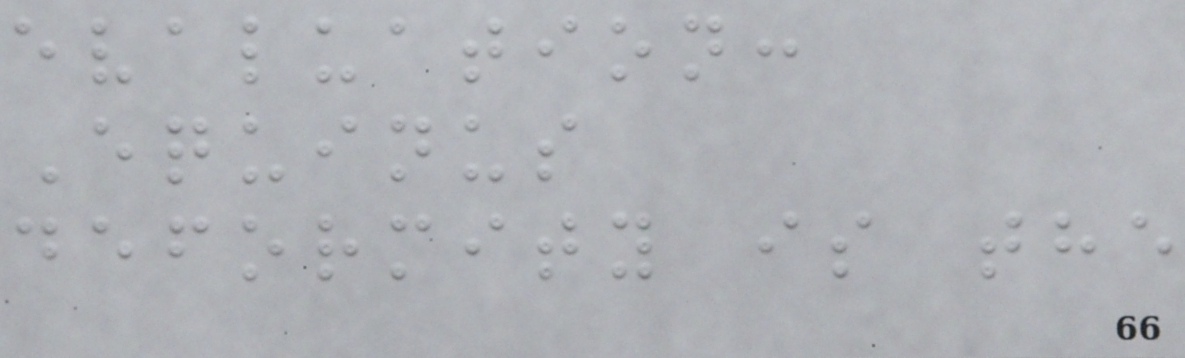evaluation:
Equinus
deformity is the
